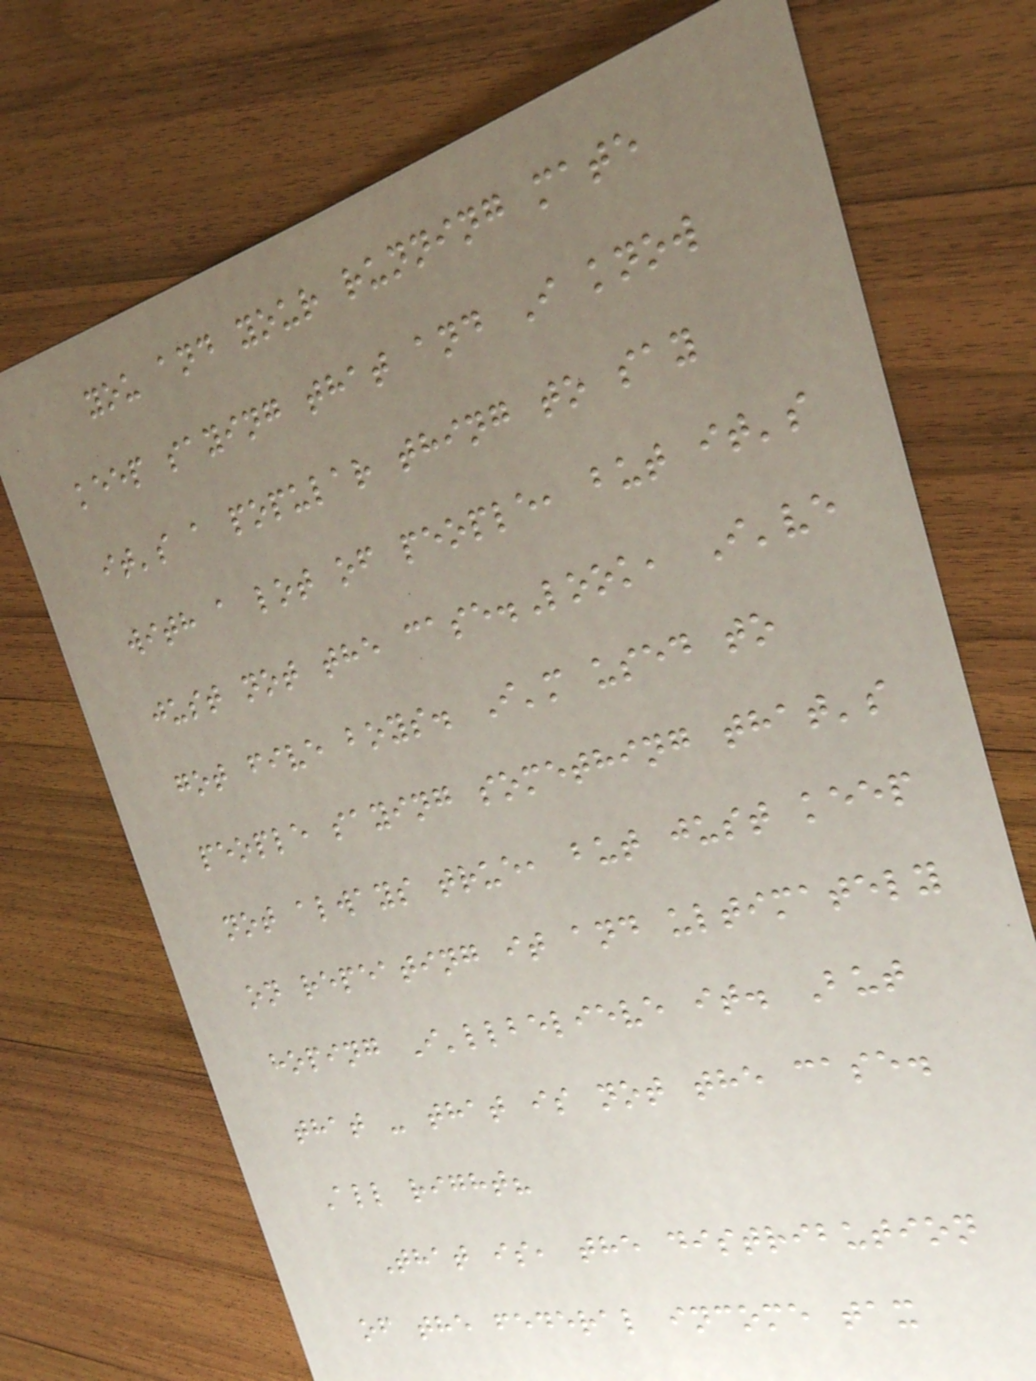you and your running mate
keep saying that and I know
it's a popular thing to say
with a lot of people, but it's
just not the case.Look, I've
got five boys. I'm used to
people saying something that's
not always true, but just keep
on repeating it and ultimately
hoping I'llbelieve it. But
that - that is not the case.
All right?
That is, the distribution
of the federal income tax
